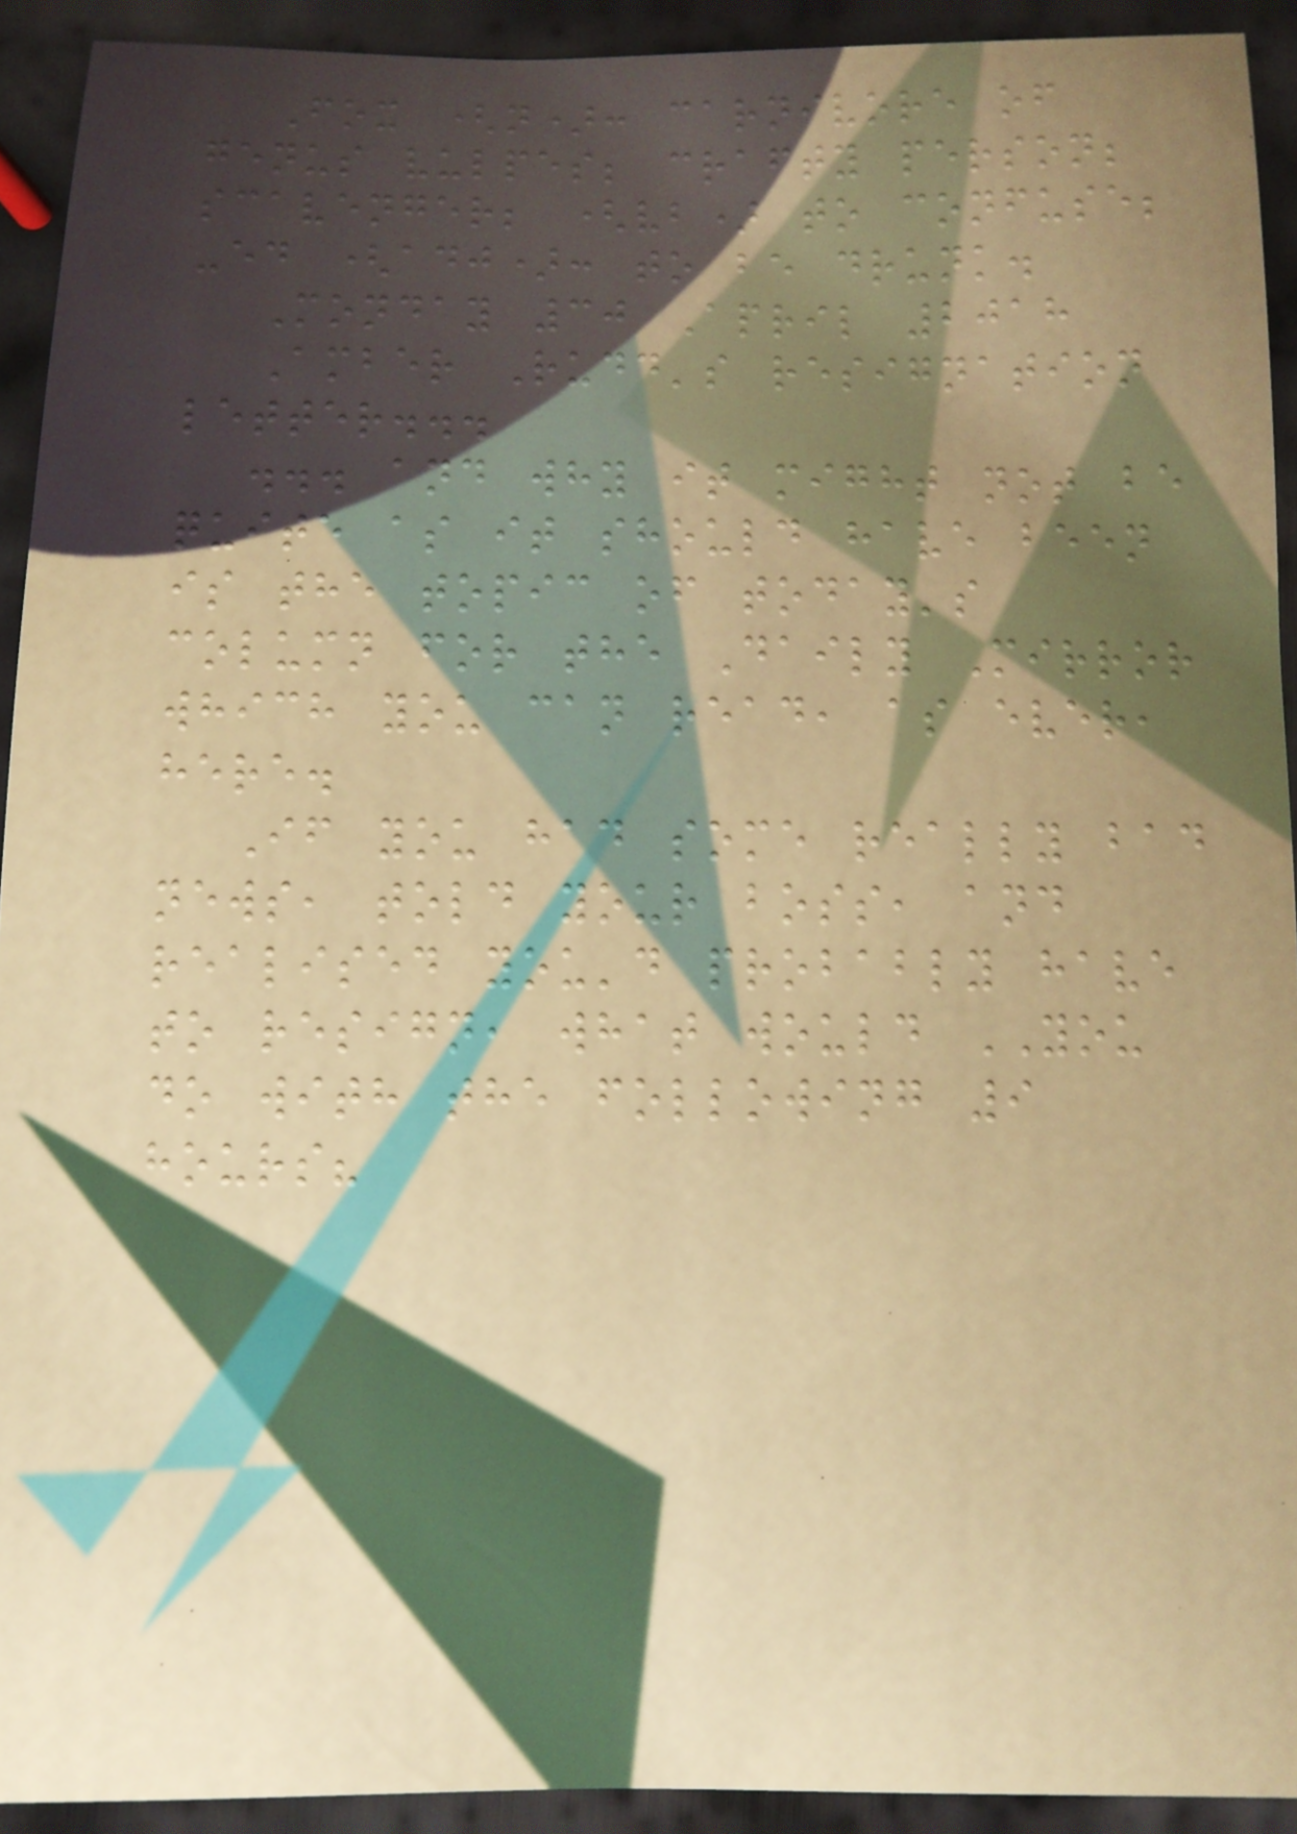Fox (n): carnivore of
genus vulpes; crafty person;
scavenger; (vb) to confuse;
-ed (adj): to be drunk.
Monday 30 April 2018
Amber Rudd's resignation
letter...
... and why it might not be
quite as it should have been
is the topic of today's
column for the Daily Mirror
which you can read, as ever,
here.
If you had some really bad
news, told your boss, and
realised you'd probably have
to resign, what would YOU
do with the following 9
hours?
